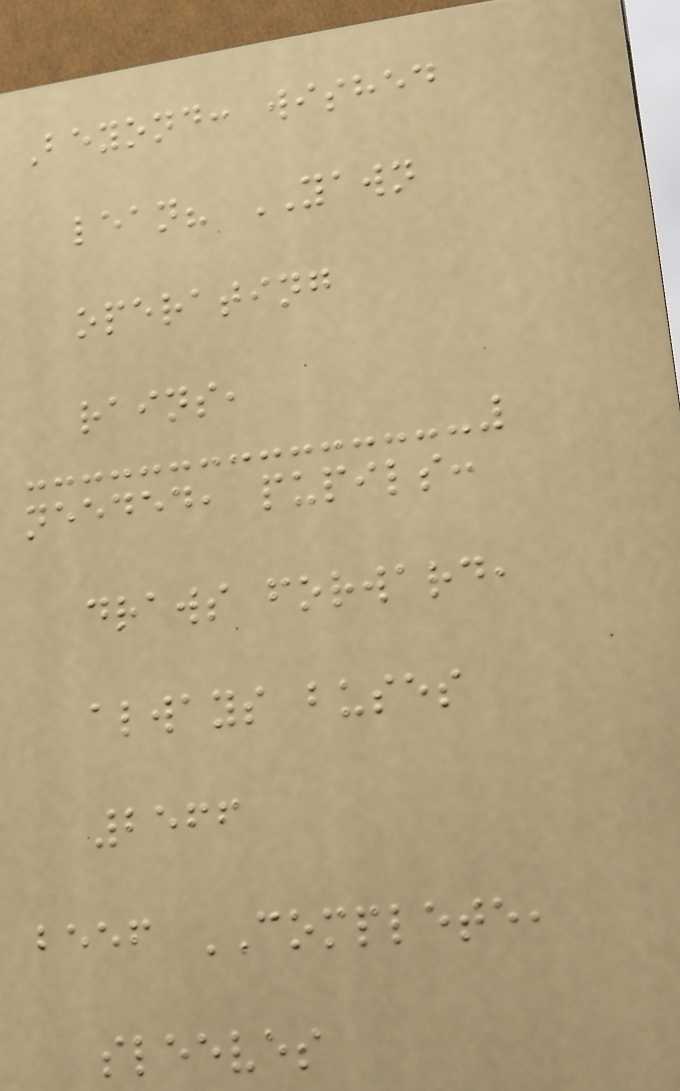Beyond: wished
lean? YAWN
operating
rains,
needed, pupils:
draws forward,
always buses
2566
beef COMPLETE,
sleeves
